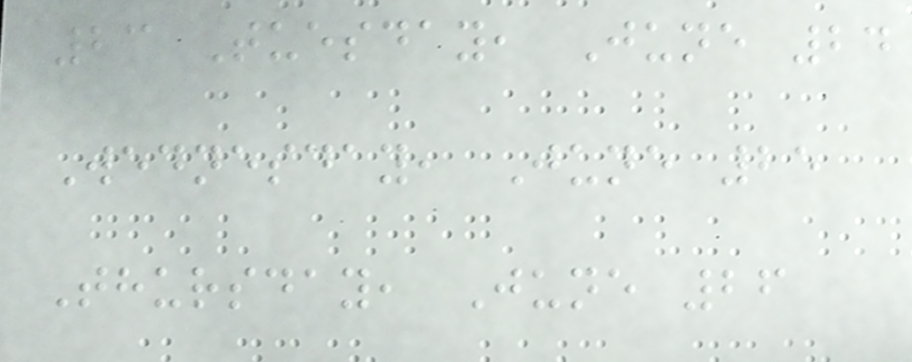23 Tuesday, June 24
Wednesday, June 25
Thursday, June 26
